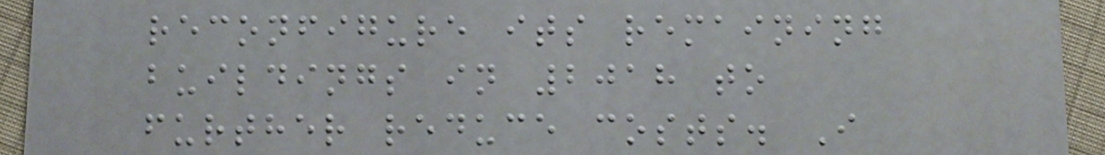reconfigure its remaining
buildings in 2018 to
further reduce costs. I
